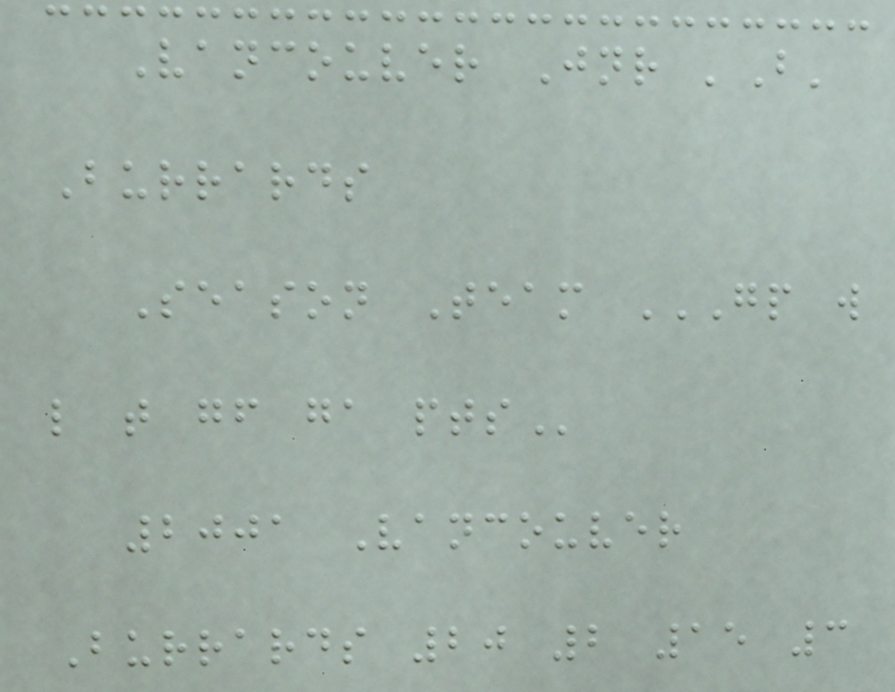Vancouver Jnr 'B'
Burrards
Season Team GP W
L T GF GA PTS
2001 Vancouver
Burrards 20 2 15 3
